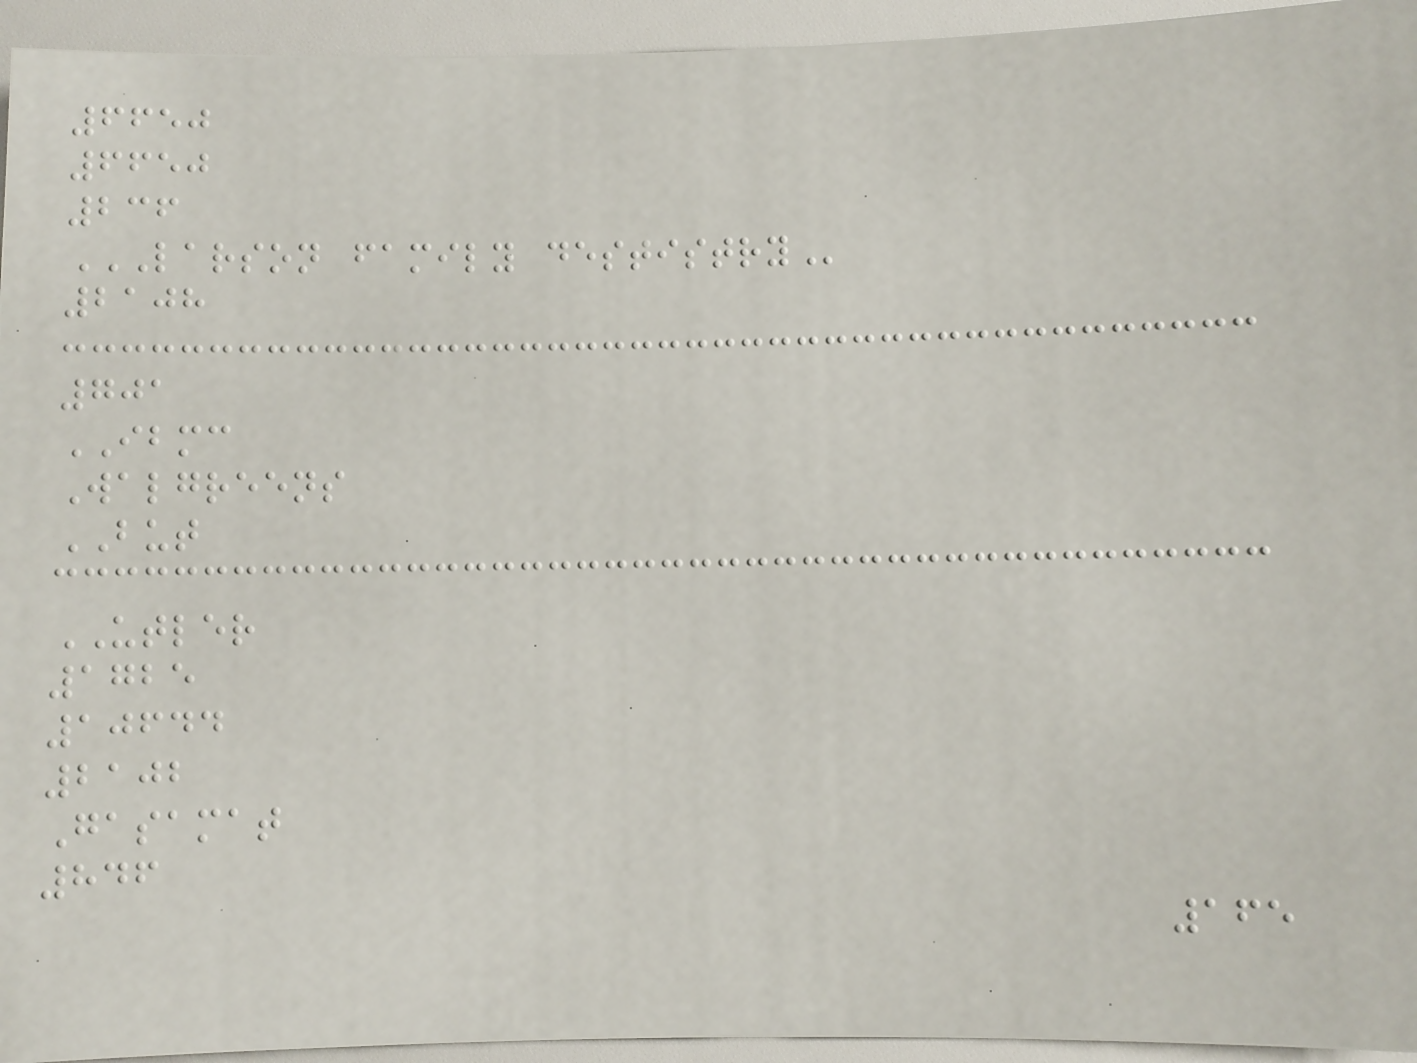6650
6650
236
LARSON FAMILY DESTISTRY
2108
701
IBMC
Walgreens
BUT
UTLER
1725
10644
2102
Gasamat
846
165
